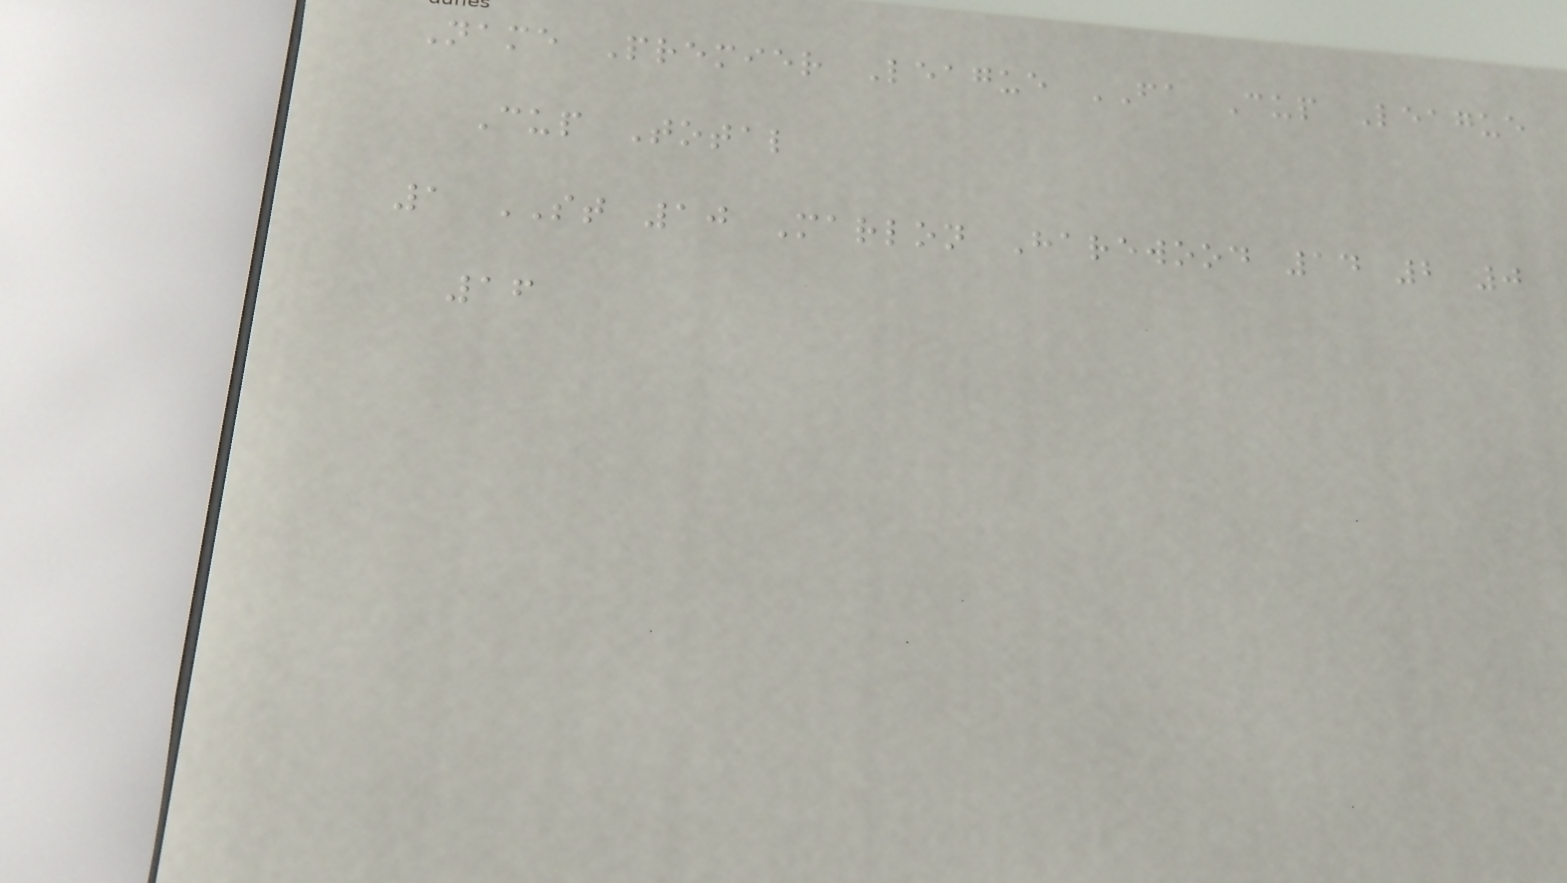Name Premier League FA Cup League
Cup Total
1 ST 10 Marlon Harewood 14 2 0
16
